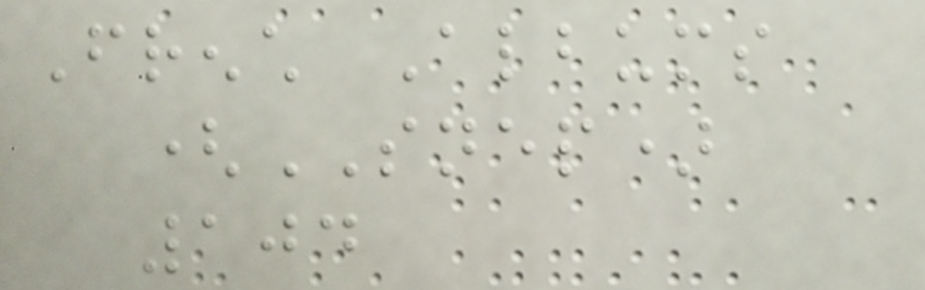French Albums
(SNEP)
104
